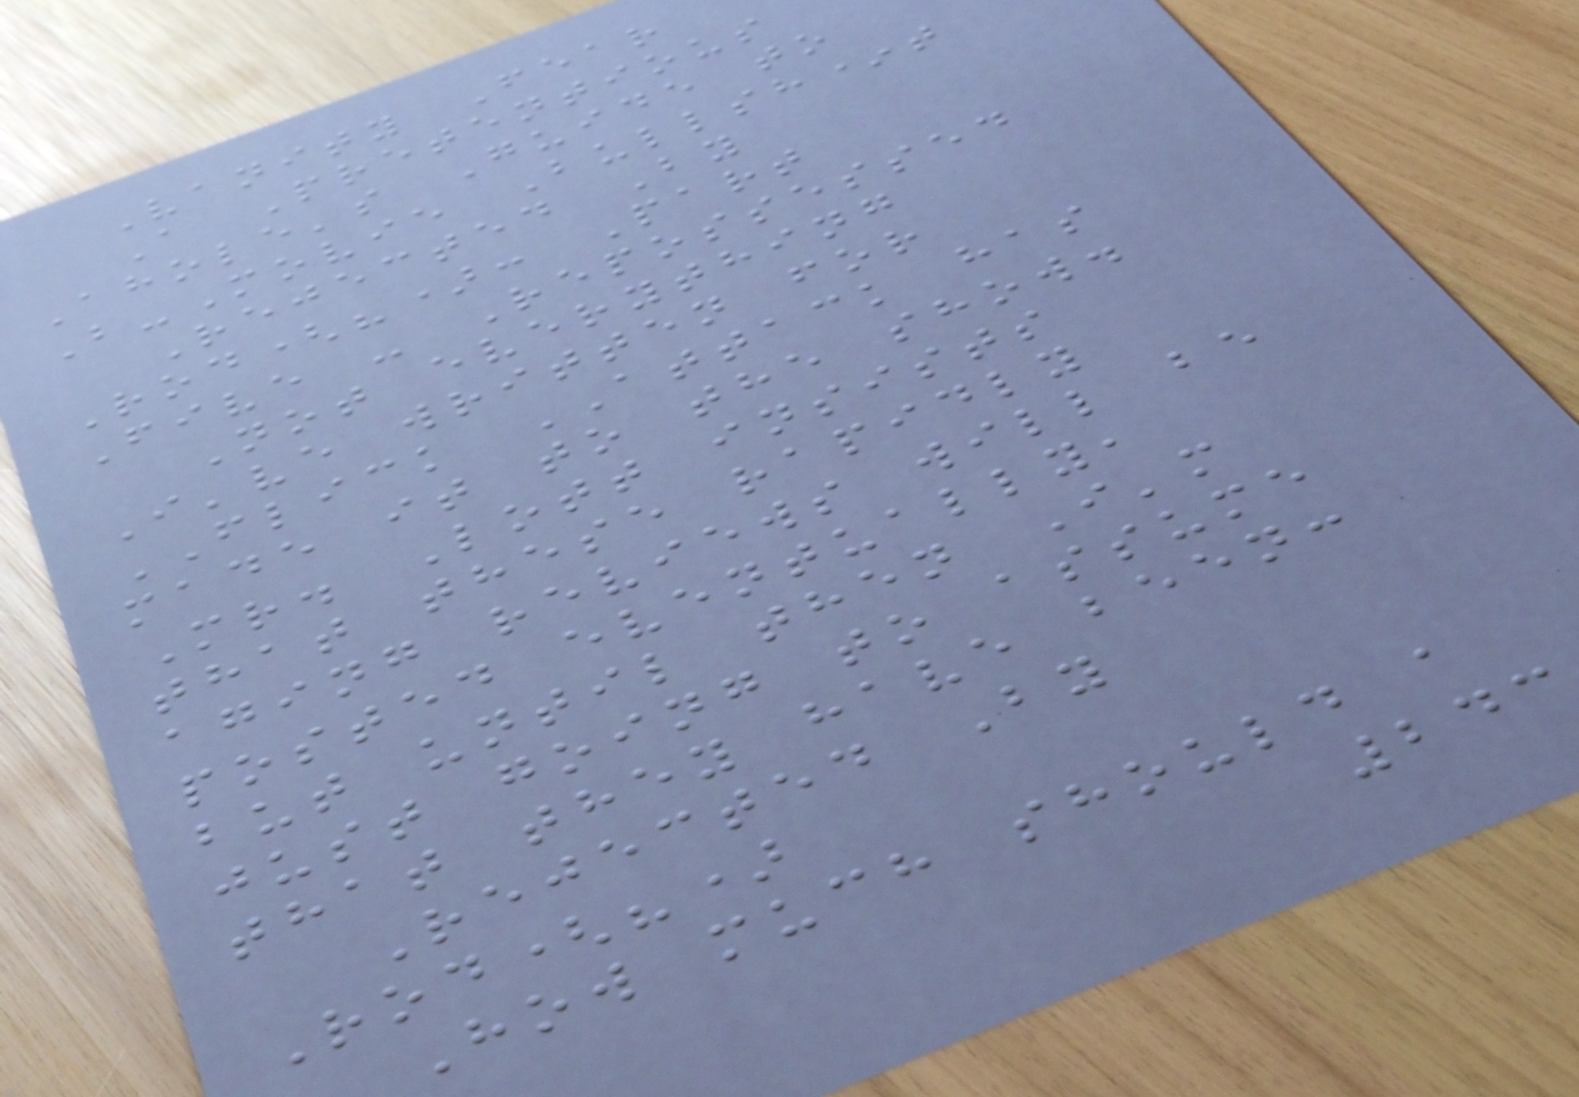Vanity Fear
A Pretentious
Ahole's Guide to
B-Movie Bullsh*t
Rejected By
Rod(?): Part
Five - Repossessed
Not everything
I've written for
FLICK ATTACK has
made it to the show.
Mr. Lott insists
that these rapidly
aging reviews will be
posted eventually,
but until then I'm
just going to assume
that they have been:
Rejected By
Rod(?)
How much should a
243
